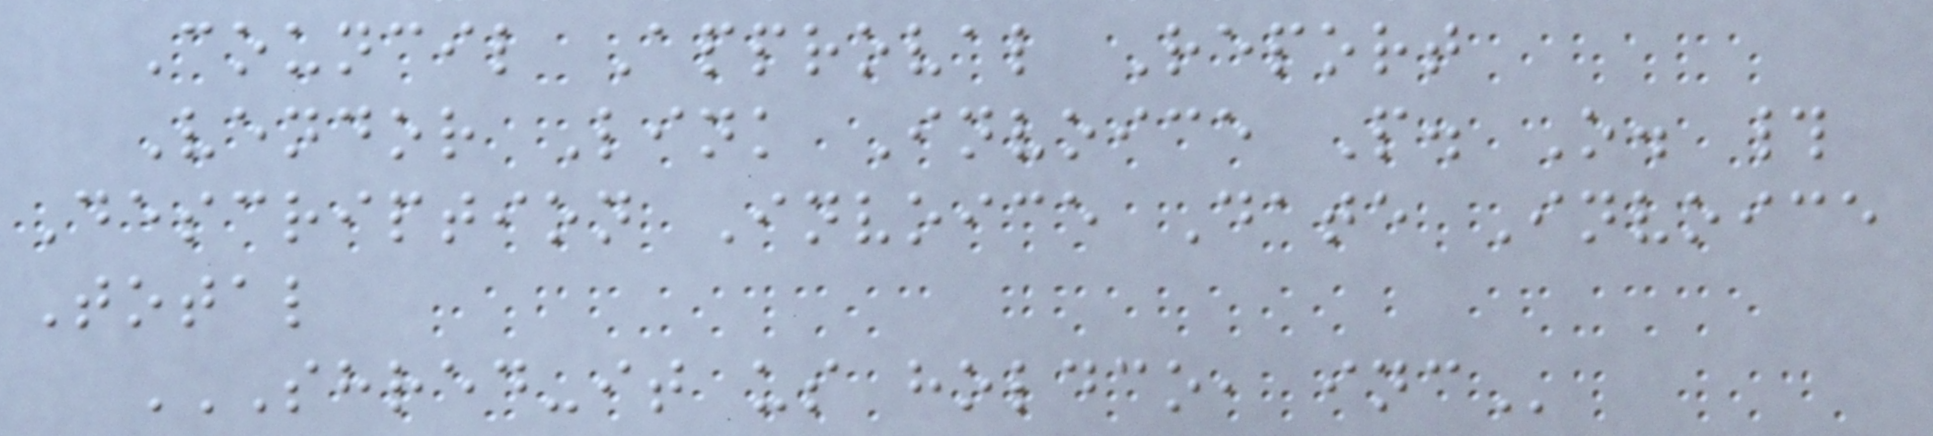Council Approval Report
Vendor Link Invoice P. O. #
Description Invoice Date Invoice
Total
SHRED-IT US HOLDCO, INC
